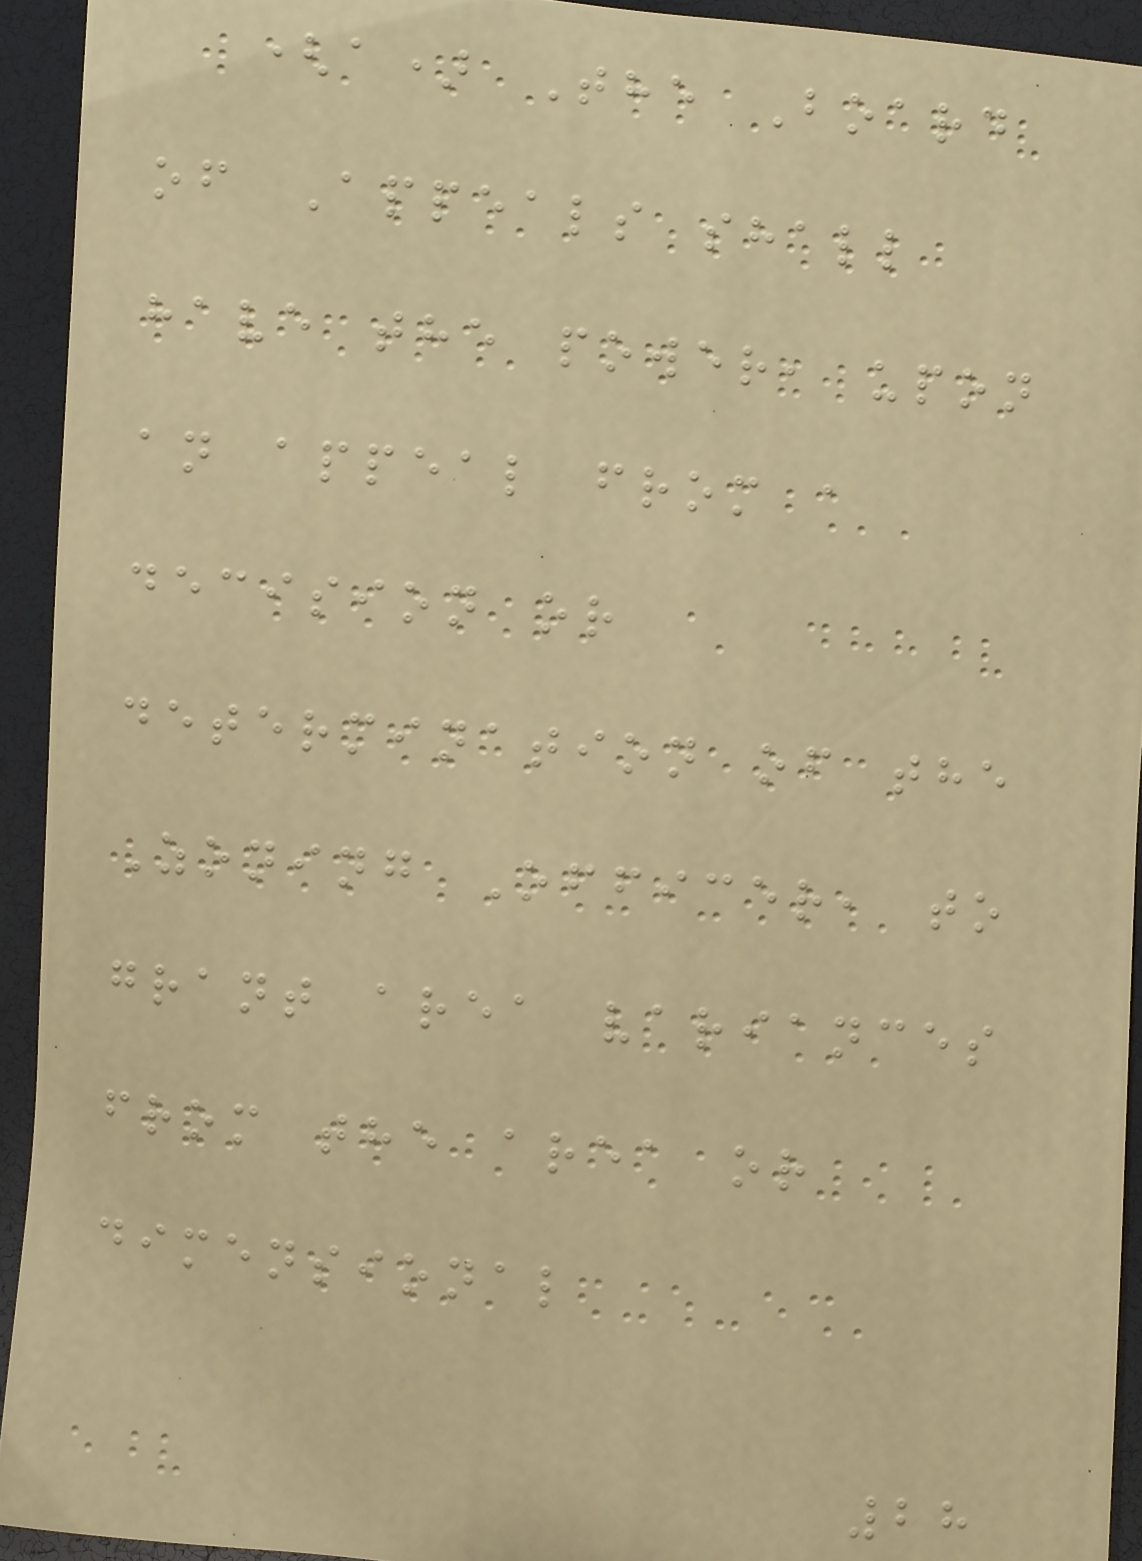(a) The Board
of Appeals shall
have the power, upon
an appeal from a
decision or
determination of the
Zoning Officer, to
grant area variances
from the area or
dimensional
28
